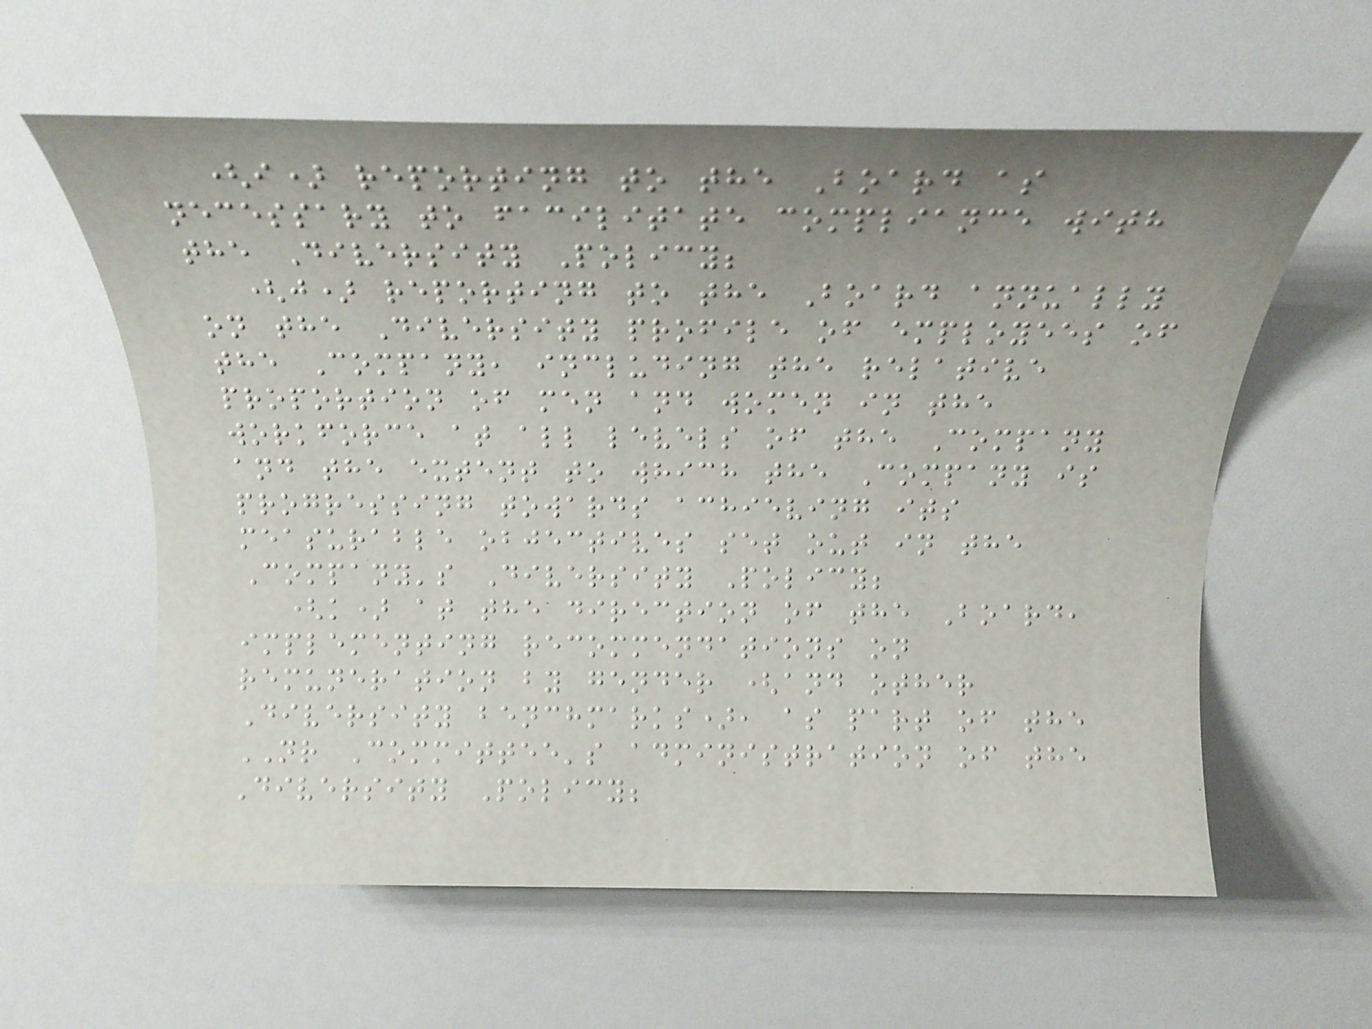(i) reporting to the Board as
necessary to facilitate compliance with
the Diversity Policy;
(j) reporting to the Board annually
on the Diversity profile of employees of
the Company, including the relative
proportion of men and women in the
workforce at all levels of the Company
and the extent to which the Company is
progressing towards achieving its
measurable objectives set out in the
Company's Diversity Policy;
(k) at the direction of the Board,
implementing recommendations on
remuneration by gender (and other
Diversity benchmarks), as part of the
NR Committee's administration of the
Diversity Policy;
